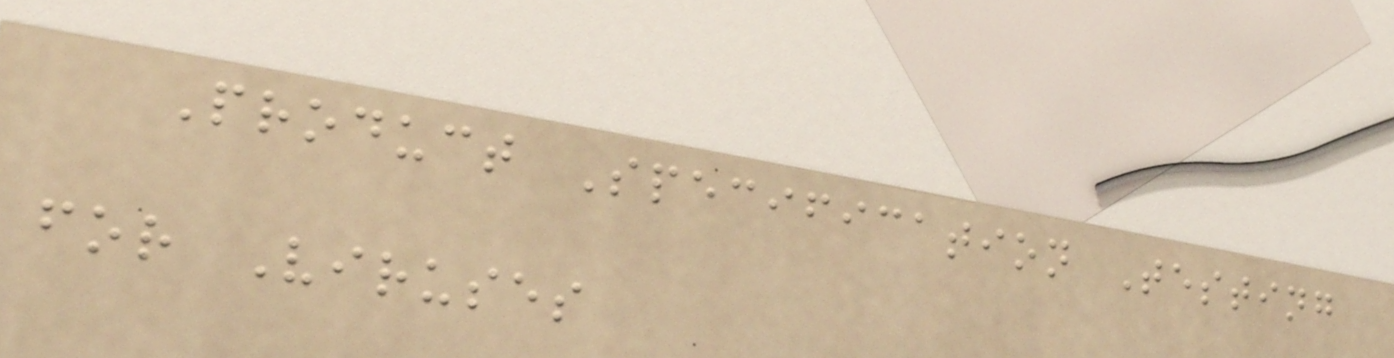Product Specification Testing
for Viruses
